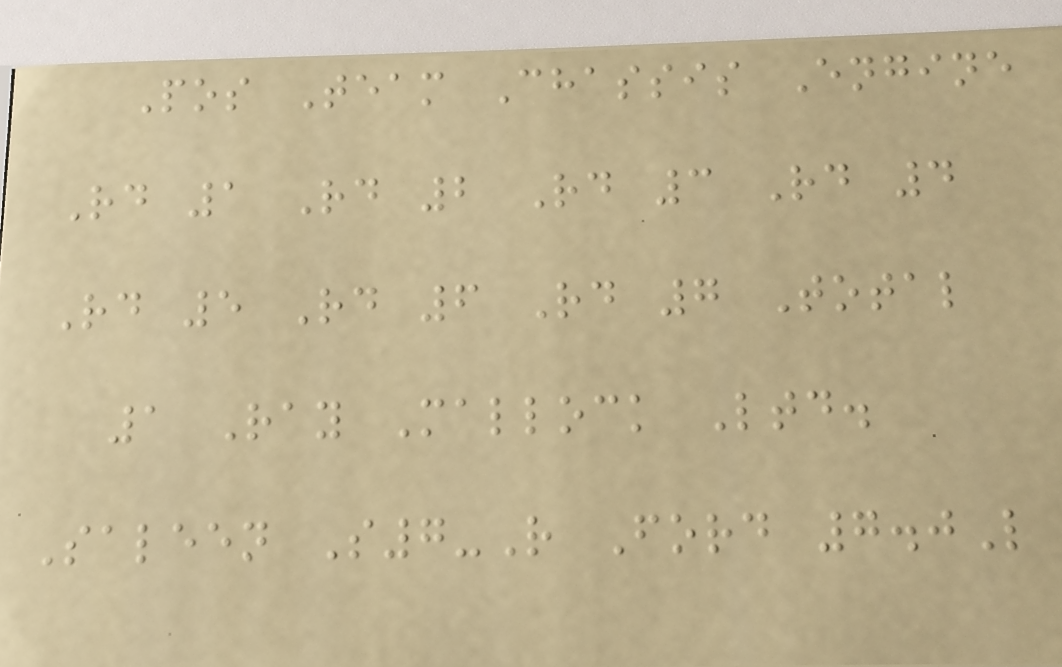Pos Team Chassis Engine
Rd 1 Rd 2 Rd 3 Rd 4
Rd 5 Rd 6 Rd 7 Total
1 Ray Mallock Ltd.
Saleen S7-R Ford 7.0L
